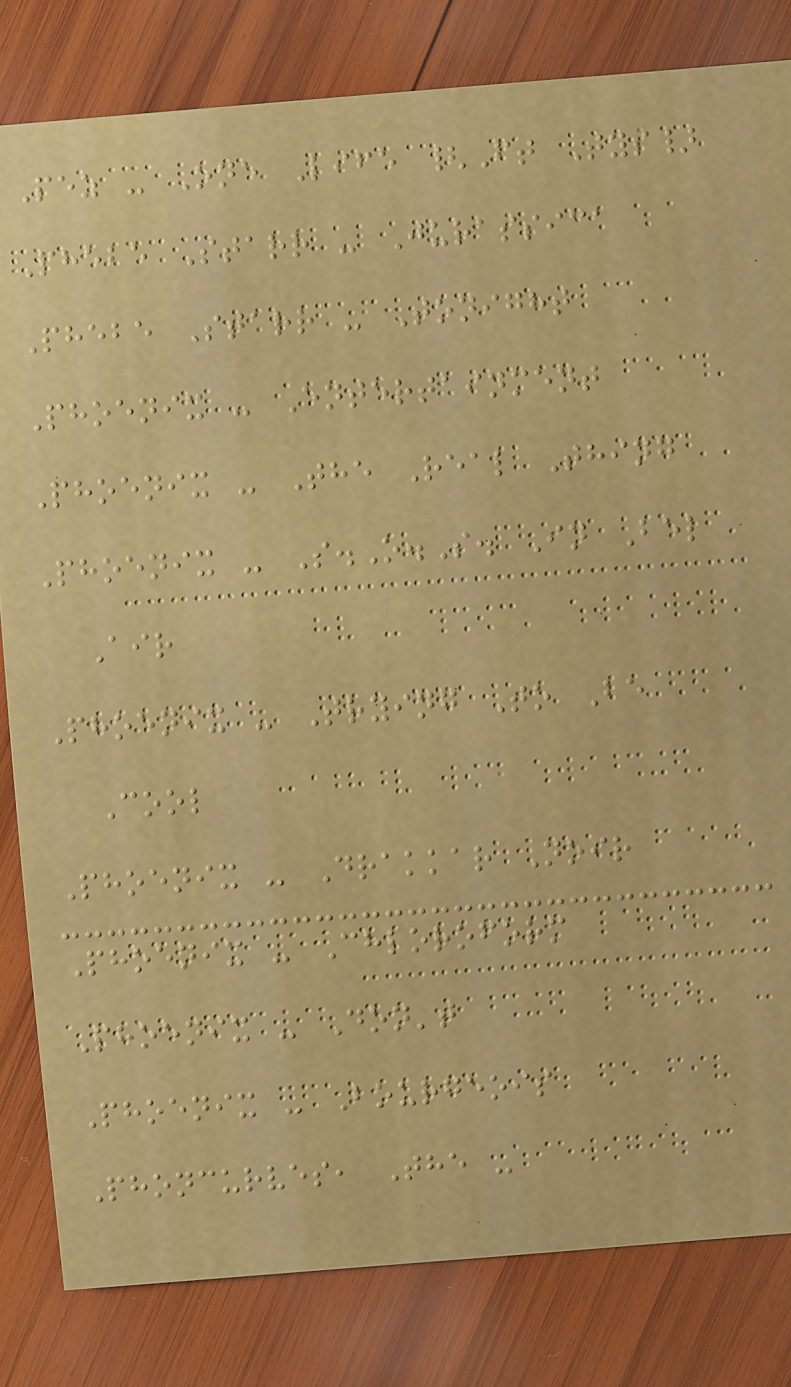Pez - One Life {Ft Tys}
Phebe Starr - Jurassica
Phebe Starr - Tonight
Phoenix - Entertainment
Phoenix - The Real Thing
Phoenix - S.O.S. In Bel
Air
Phoenix - Trying To Be
Cool
Phoenix - Drakkar Noir
Phoenix - Chloroform
Phoenix - Don't
Phoenix - Bourgeois
Phoncurves, The -
